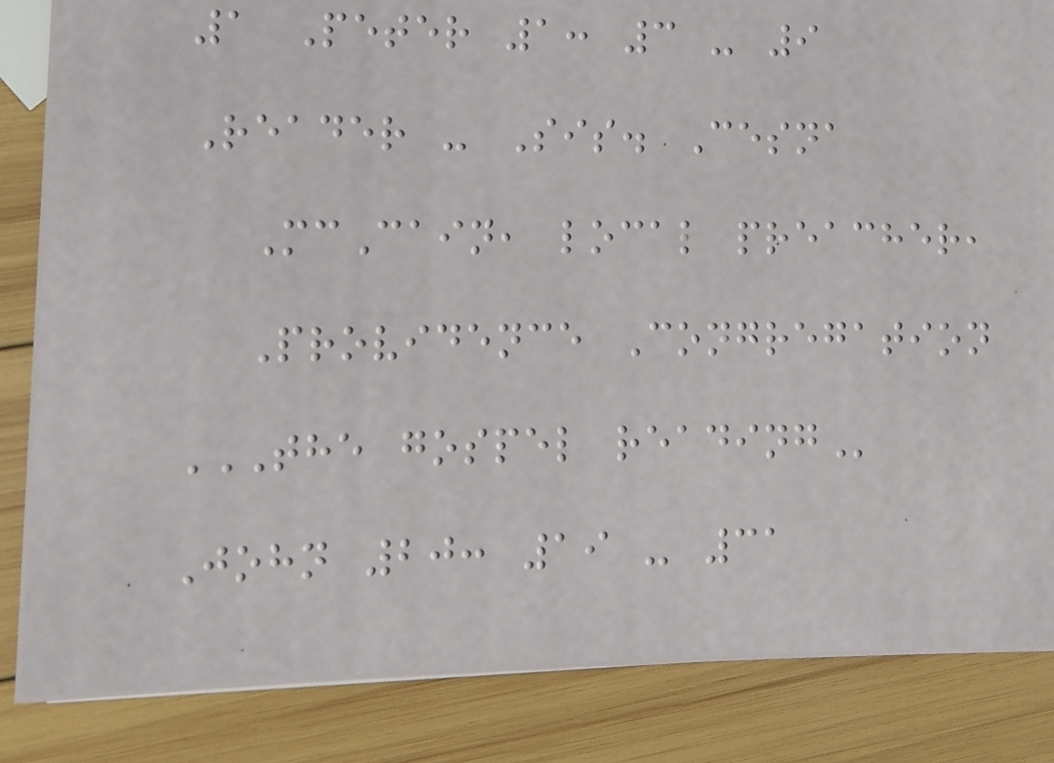1 Peter 1: 3 - 9
Reader - Sis. Cesna
McCain, local preacher,
Providence Congregation
THE GOSPEL READING
John 20: 19 - 31
